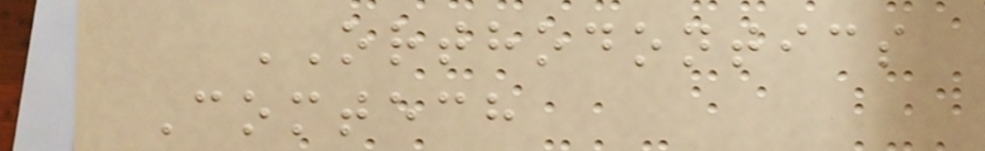ORTHODONTICS
Comtech
